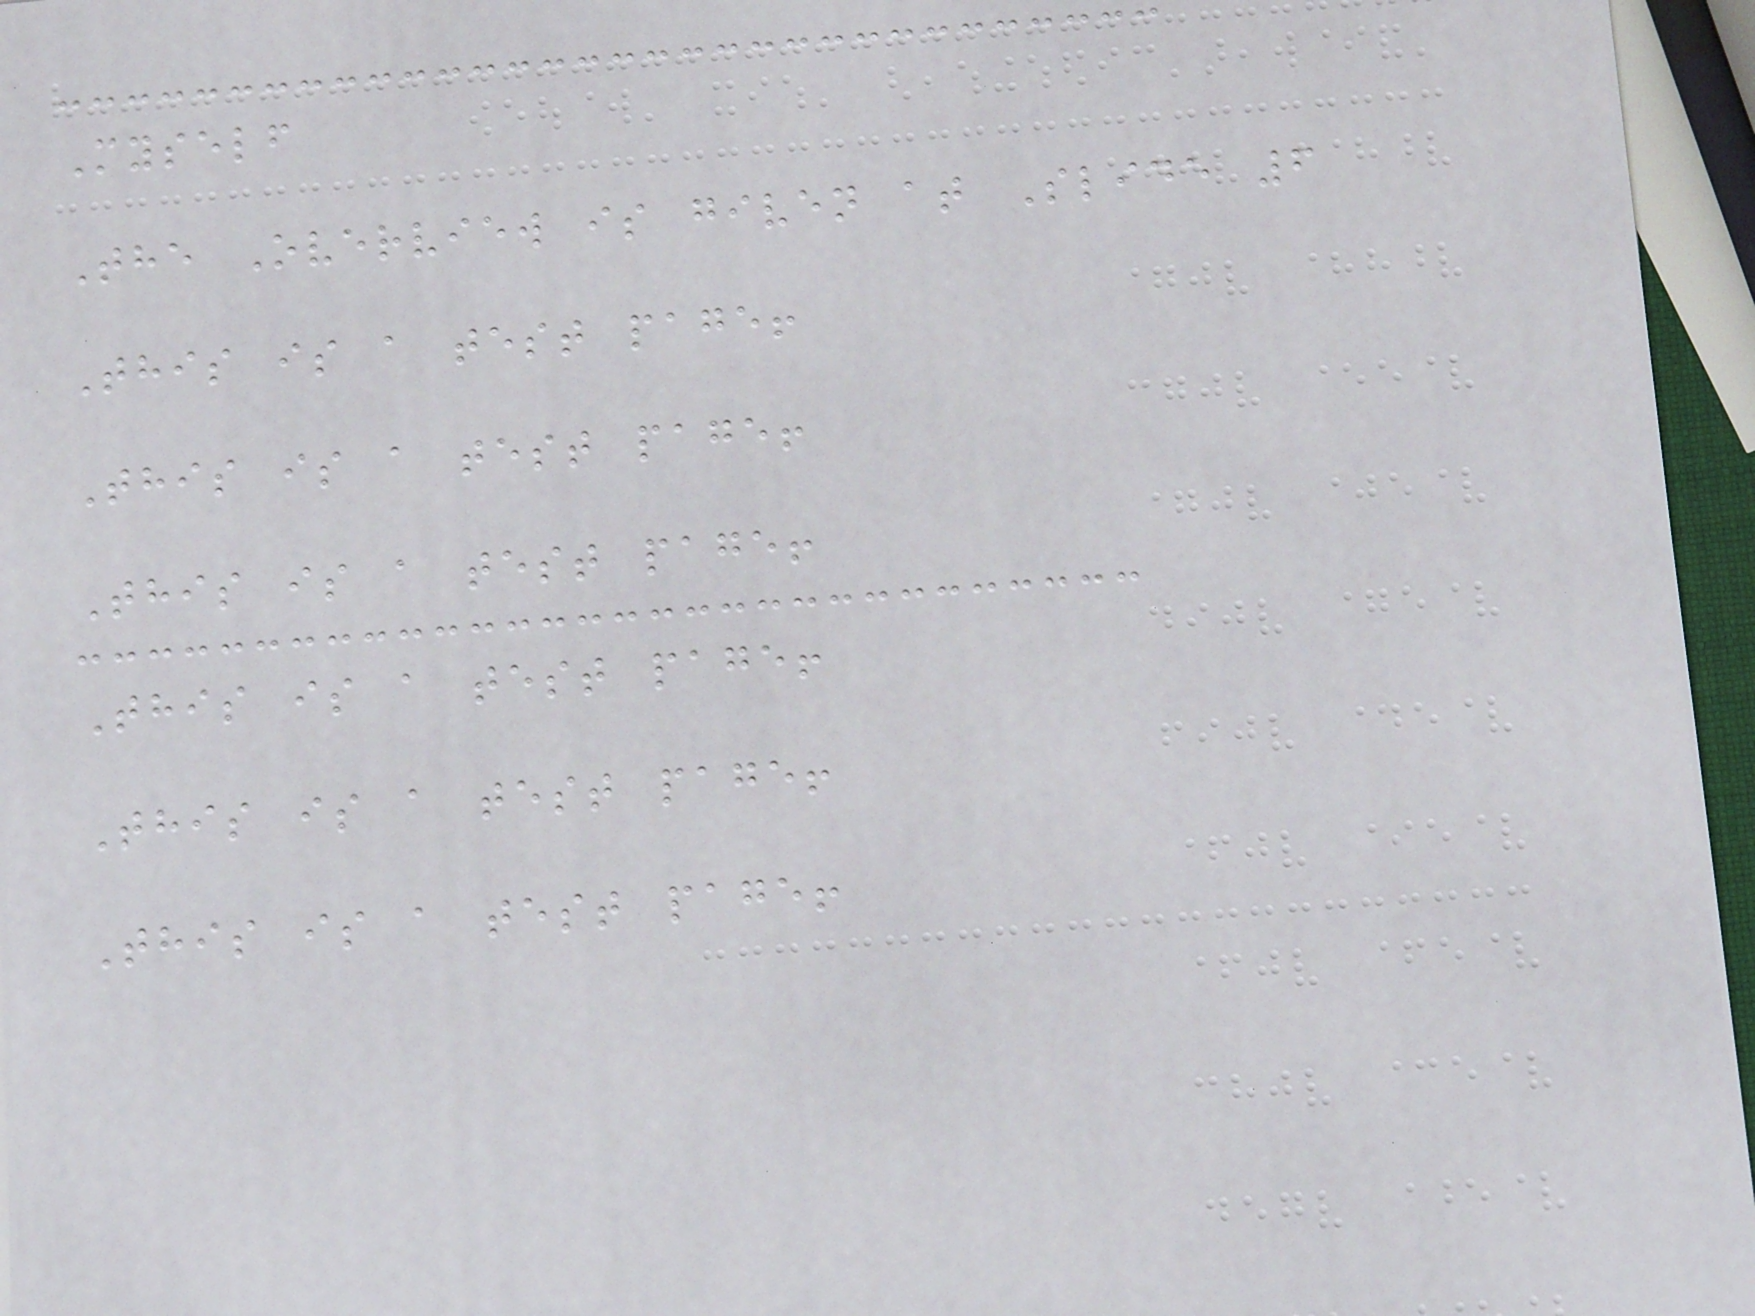Myself
The Overview is given at Slide 6
This is a test page!
This is a test page!
This is a test page!
This is a test page!
This is a test page!
This is a test page!
